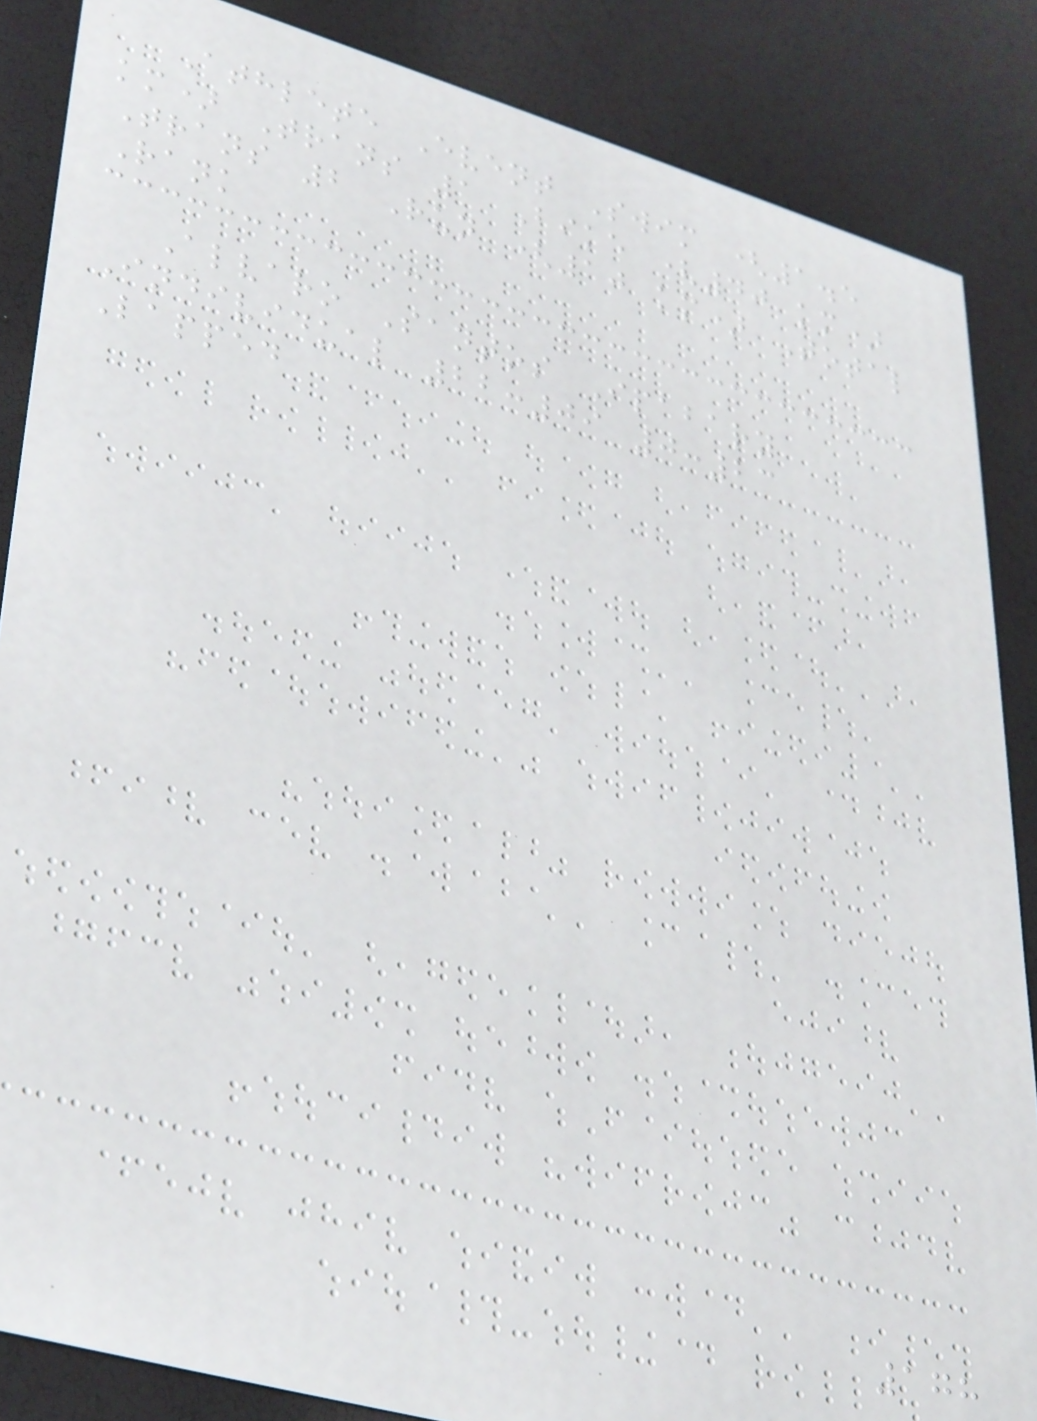Athlete Event Swim (1.5
km) Trans 1 Bike (40 km)
Trans 2 Run (10 km) Total
Rank
Alvaro Santos Ipabary
Individual 22:09 0:23
Lapped
178
